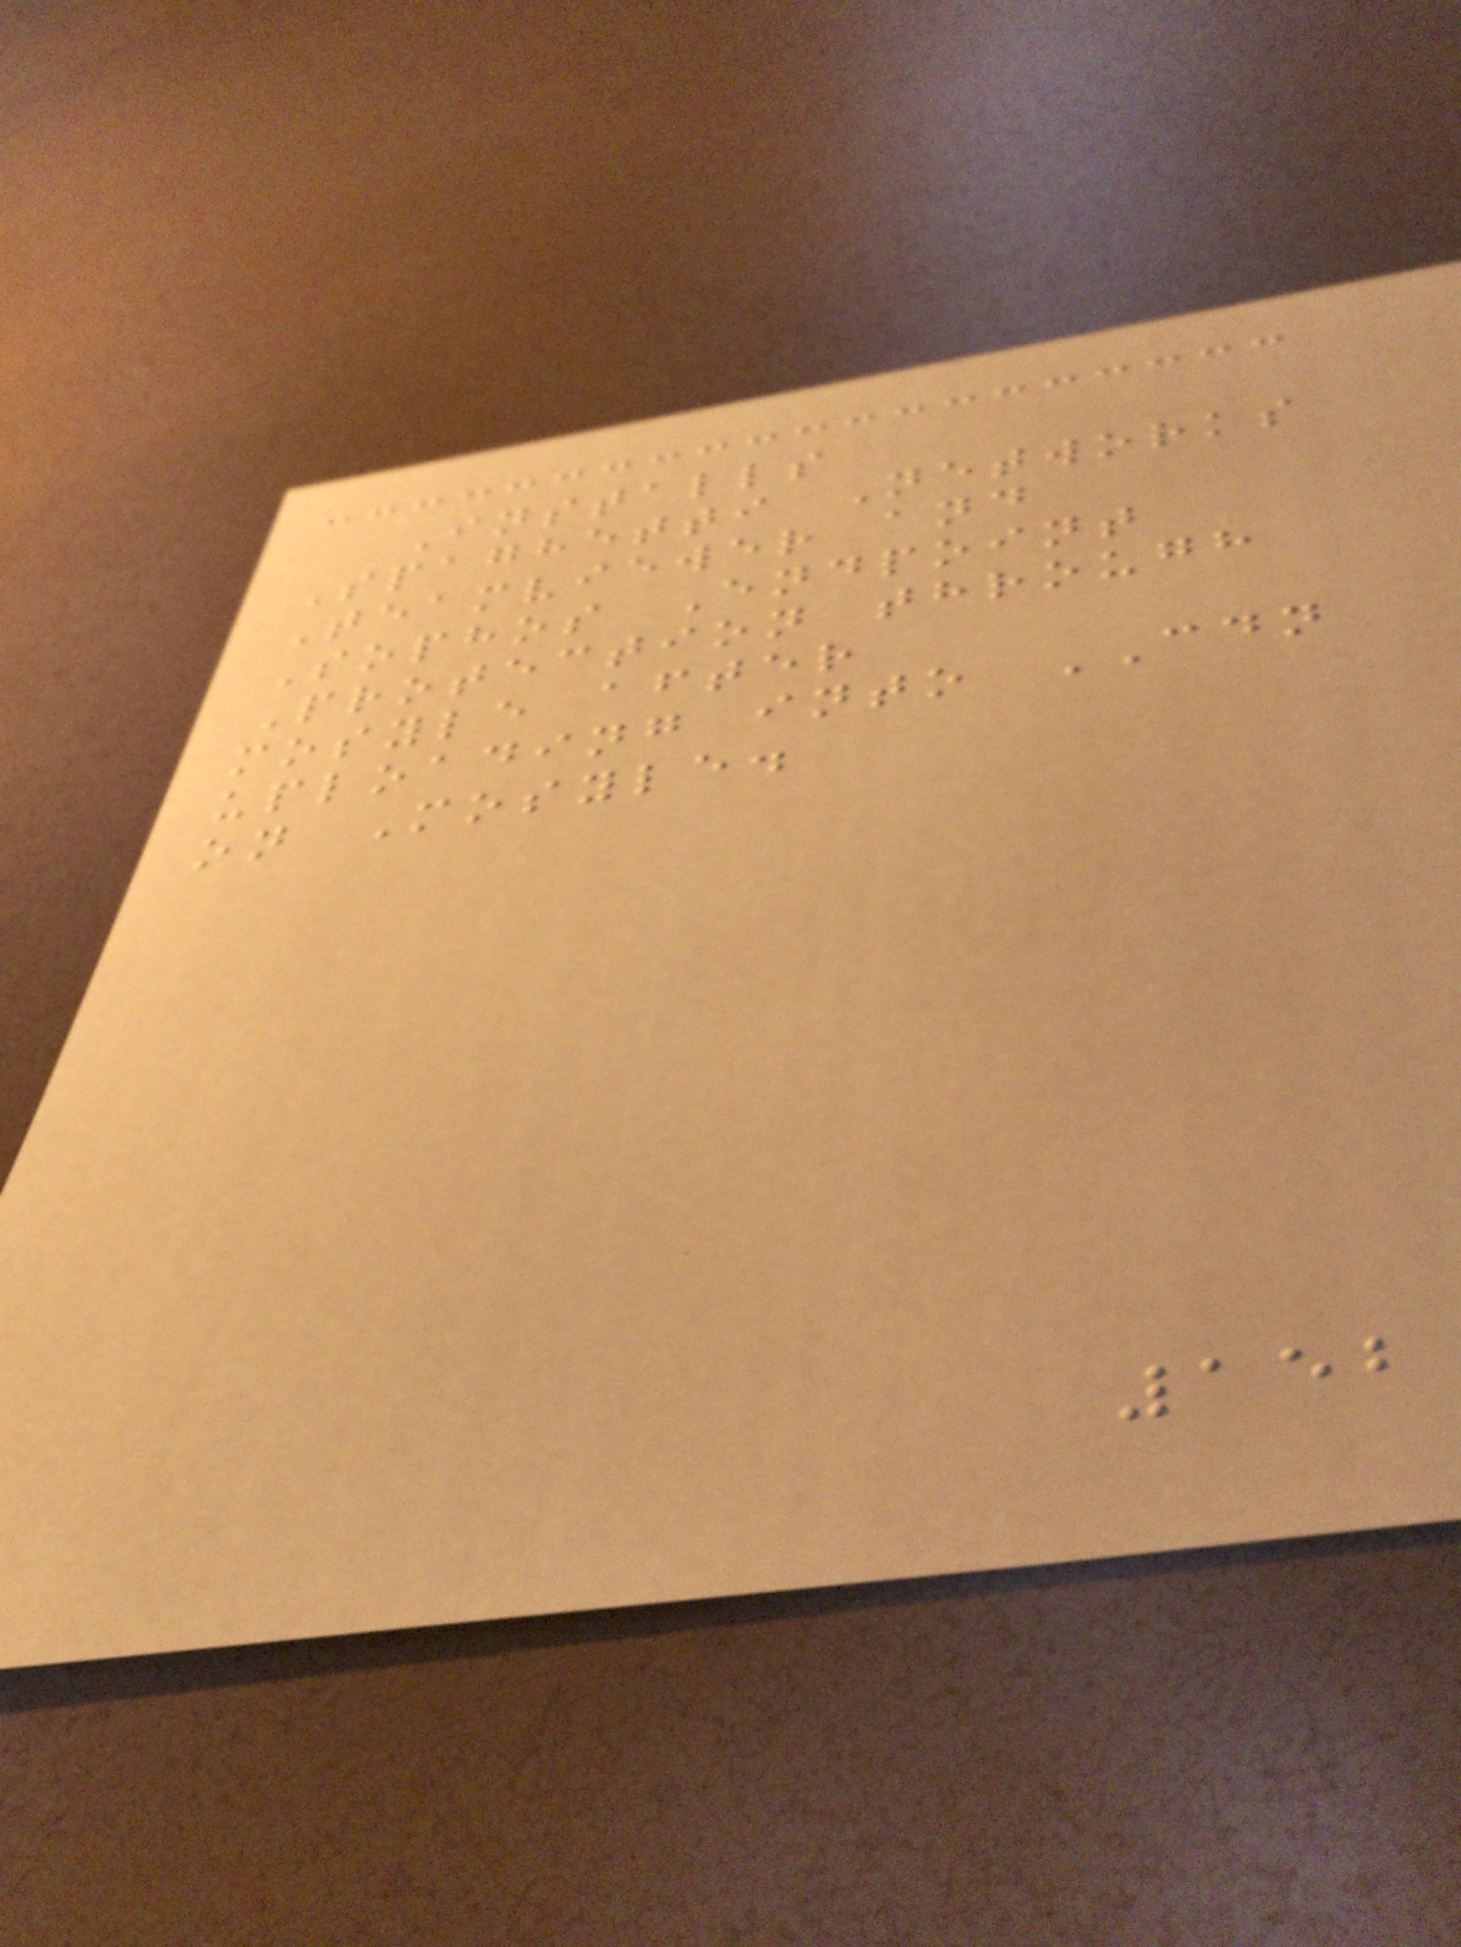Installs
Spaghetti Networks
Teamviewer and
Sophos Endpoint
Protection through
mosyle after
uploading into CDN
on Mosyle.
152
